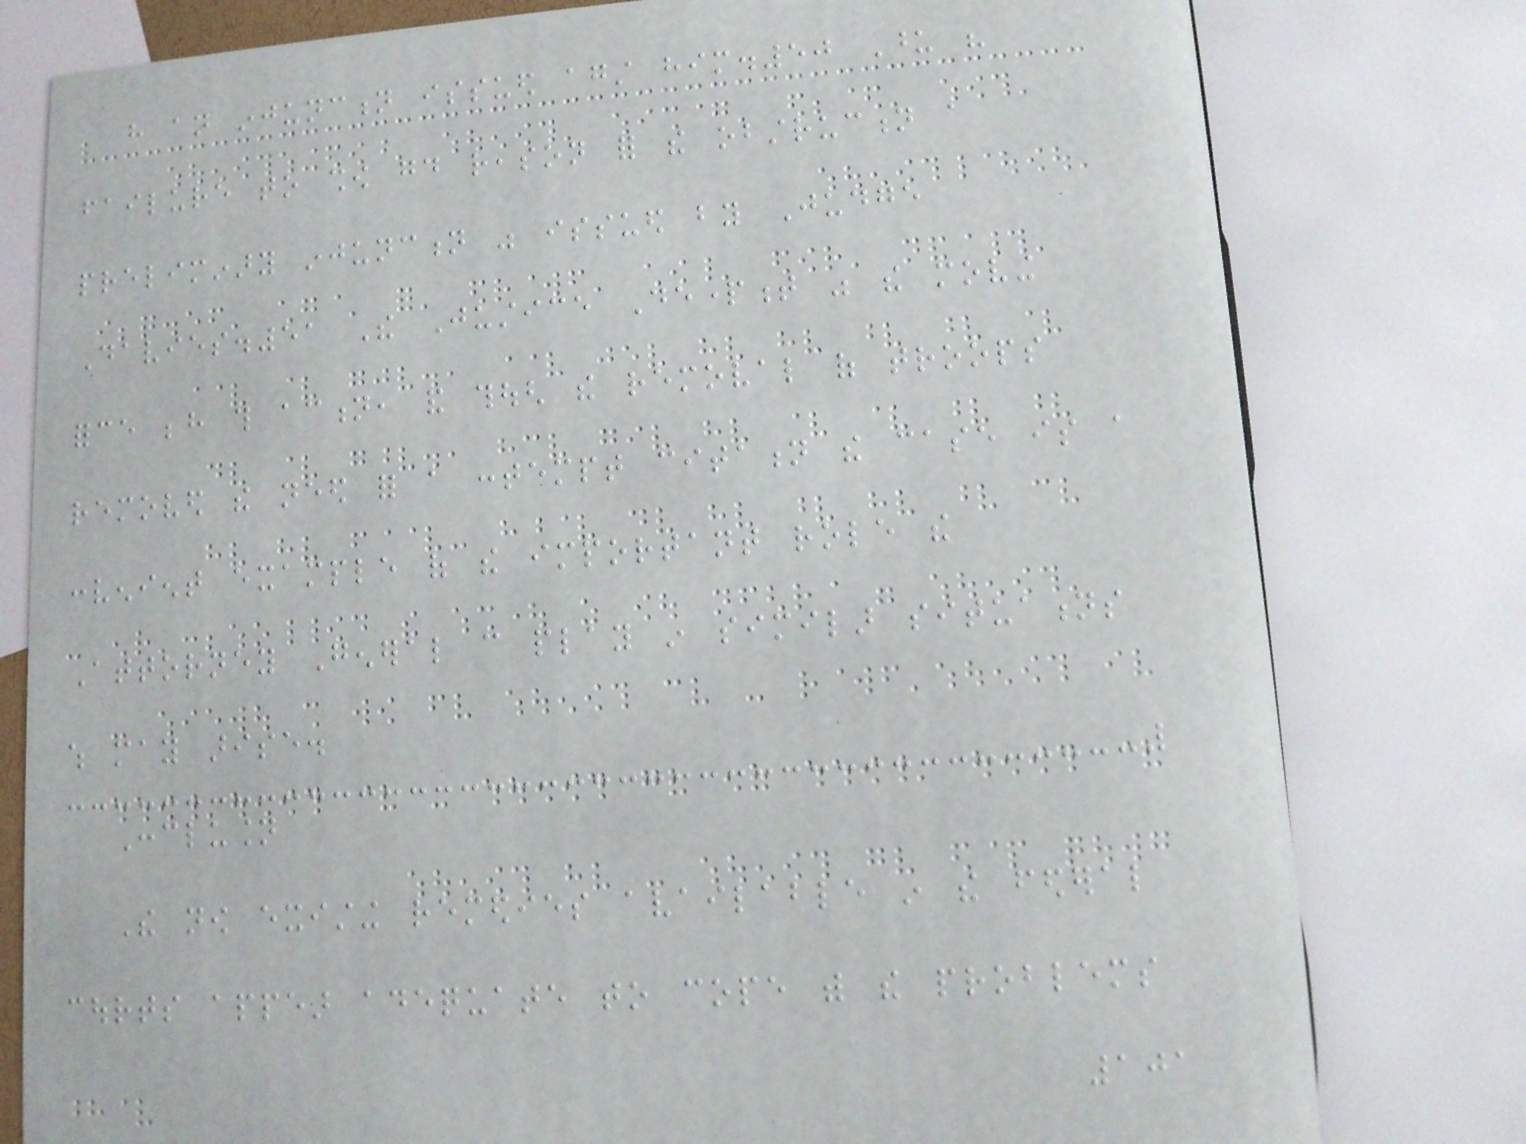have an injunction issued against him.50 Upon his
failure to show good reason for the obstruction a
preliminary injunction was issued by Judge
Davies.51 The Justice Department was the moving
force behind this action, and though the removal of troops
removed the need for a contempt citation the case is a
convenient example of the important role the
Attorney General can play in similar situations
which may arise.
Conclusion
The now existing remedies available in the federal
courts appear adequate to cope with the problems
101
